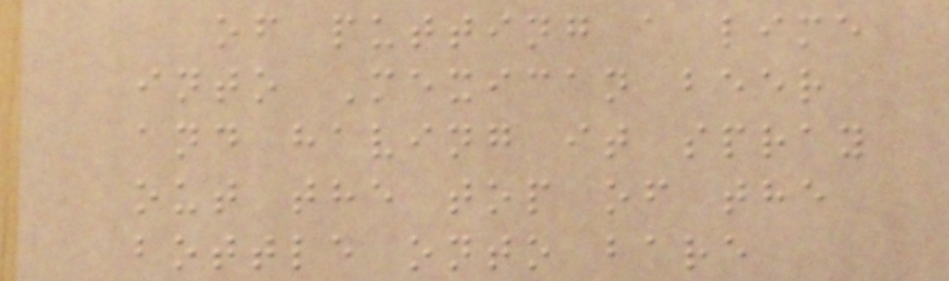of putting a lime
into Mexican beer
and having it spray
out the top of the
bottle onto bare
